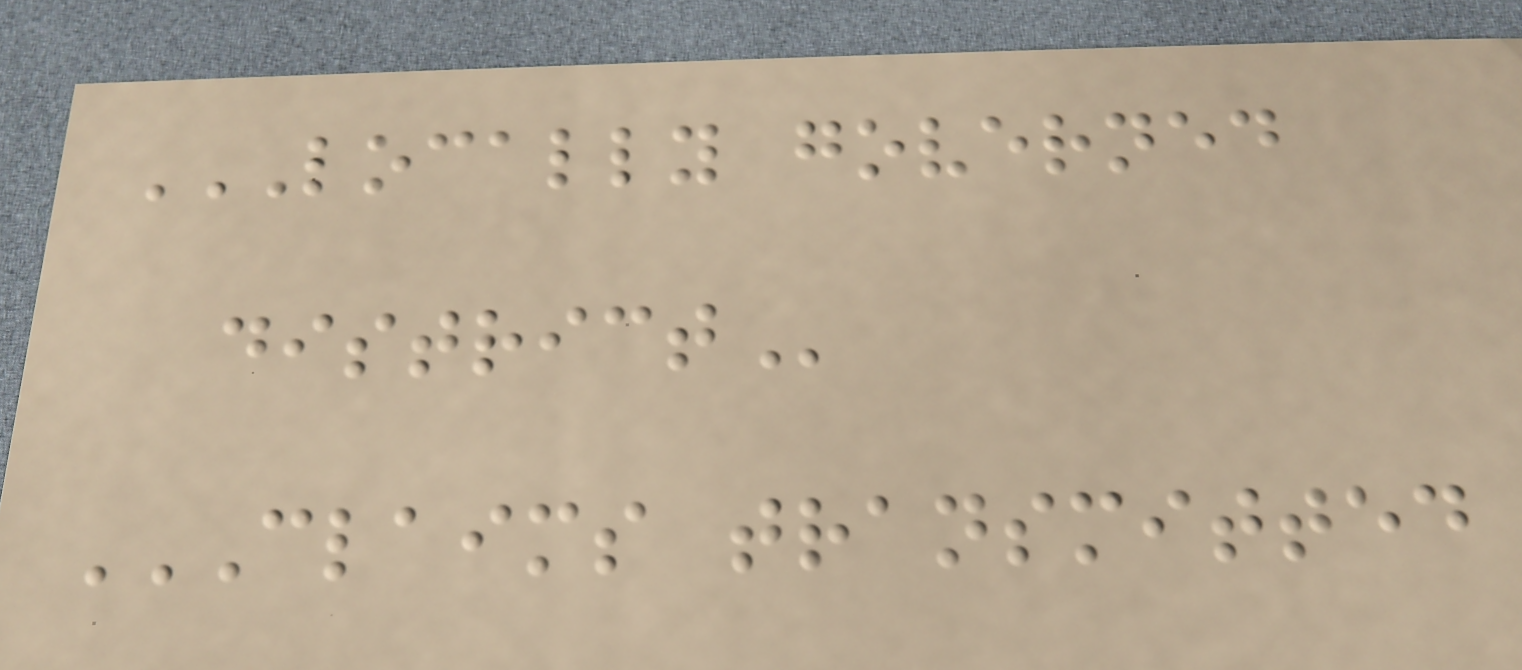LOCALLY GOVERNED
DISTRICT
CLAIMS TRANSMITTED
